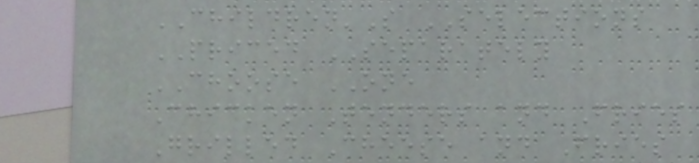CHILDREN'S SELECTIONS
PRICED SEPARATELY
CHOOSE ONE
Chicken Tenders and Fries
Grilled Cheese and Fries
